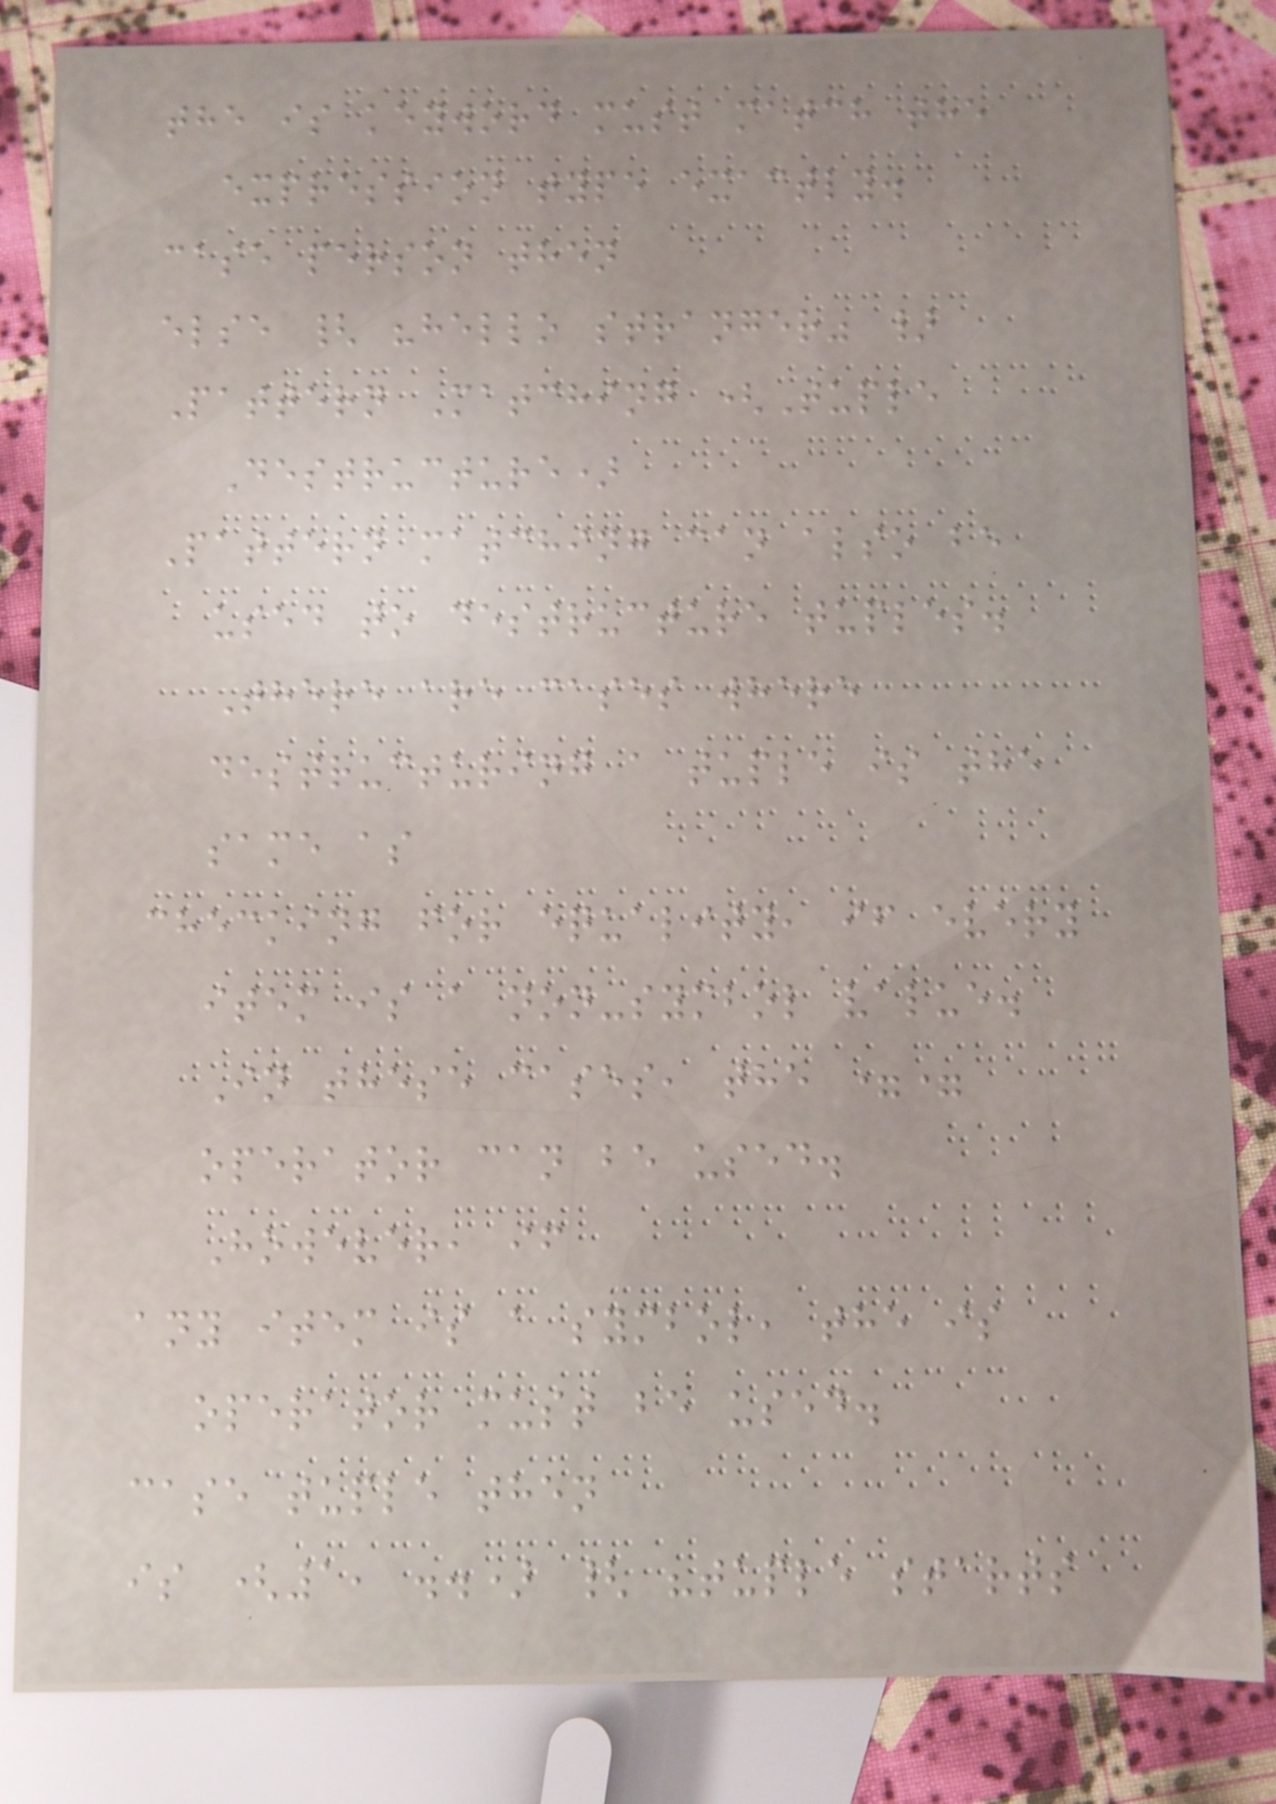the is keyword must match the
expression type exactly.
case person then
else { "hello stranger" }
Pattern Matching (Tuple
Destructure)
Pattern matching can also be
used to destructure tuples.
There are cases where
destructuring a tuple is the
same as
checking for equality, if every
item is a non-symbol value.
In these cases, the ==
operator can be used.
However, if
any item is a symbol, the is
operator must be used.
case tuple then
is (1, ..) { "tuple starts
